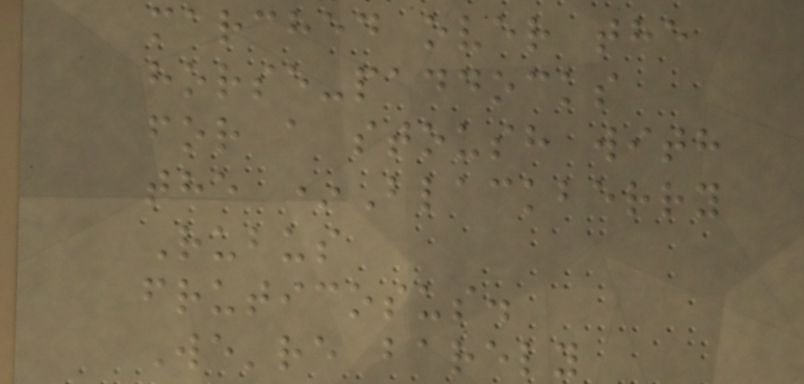marched over the
horse-paddocks
for a stoush with
the *Blackberry
Rubus
fruticosus.
We're barely
